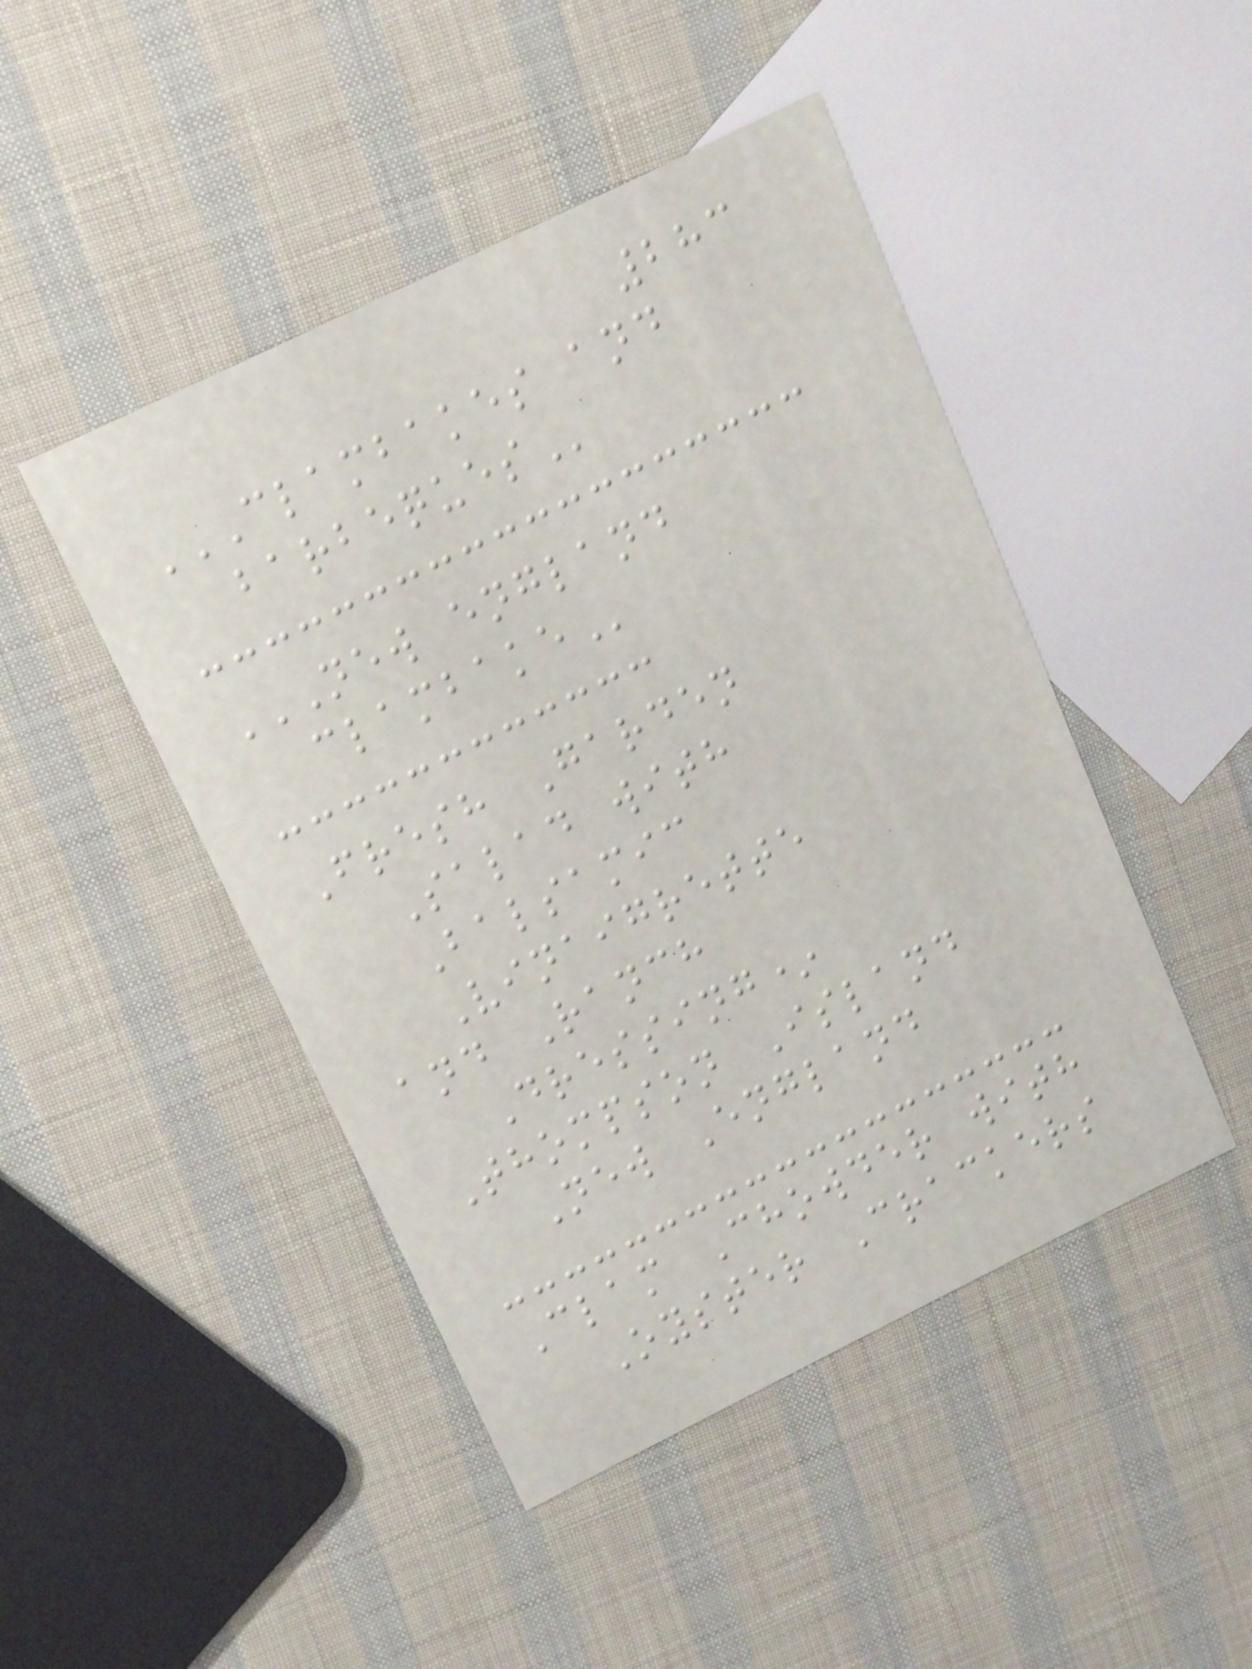283
CLAMBAKES AND
BARBEQUES
NEW ENGLAND
CLAMBAKE
Fresh Garden
Salad with
Balsamic
Vinaigrette
and Ranch
Dressing*
Thompson Island
New England
Clam Chowder with
Oyster Crackers
